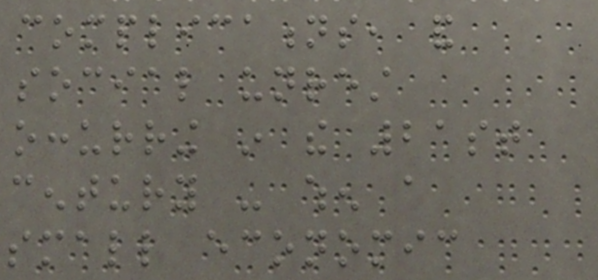complications, and
social unrest
occurring in the 21st
century - when a
small economic
